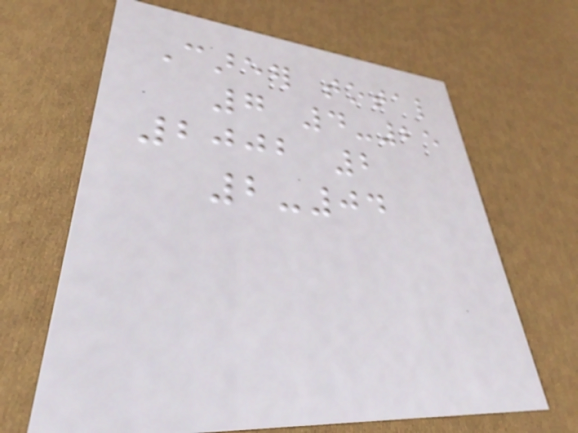Career total
7 4-25
2002 2
2-04
